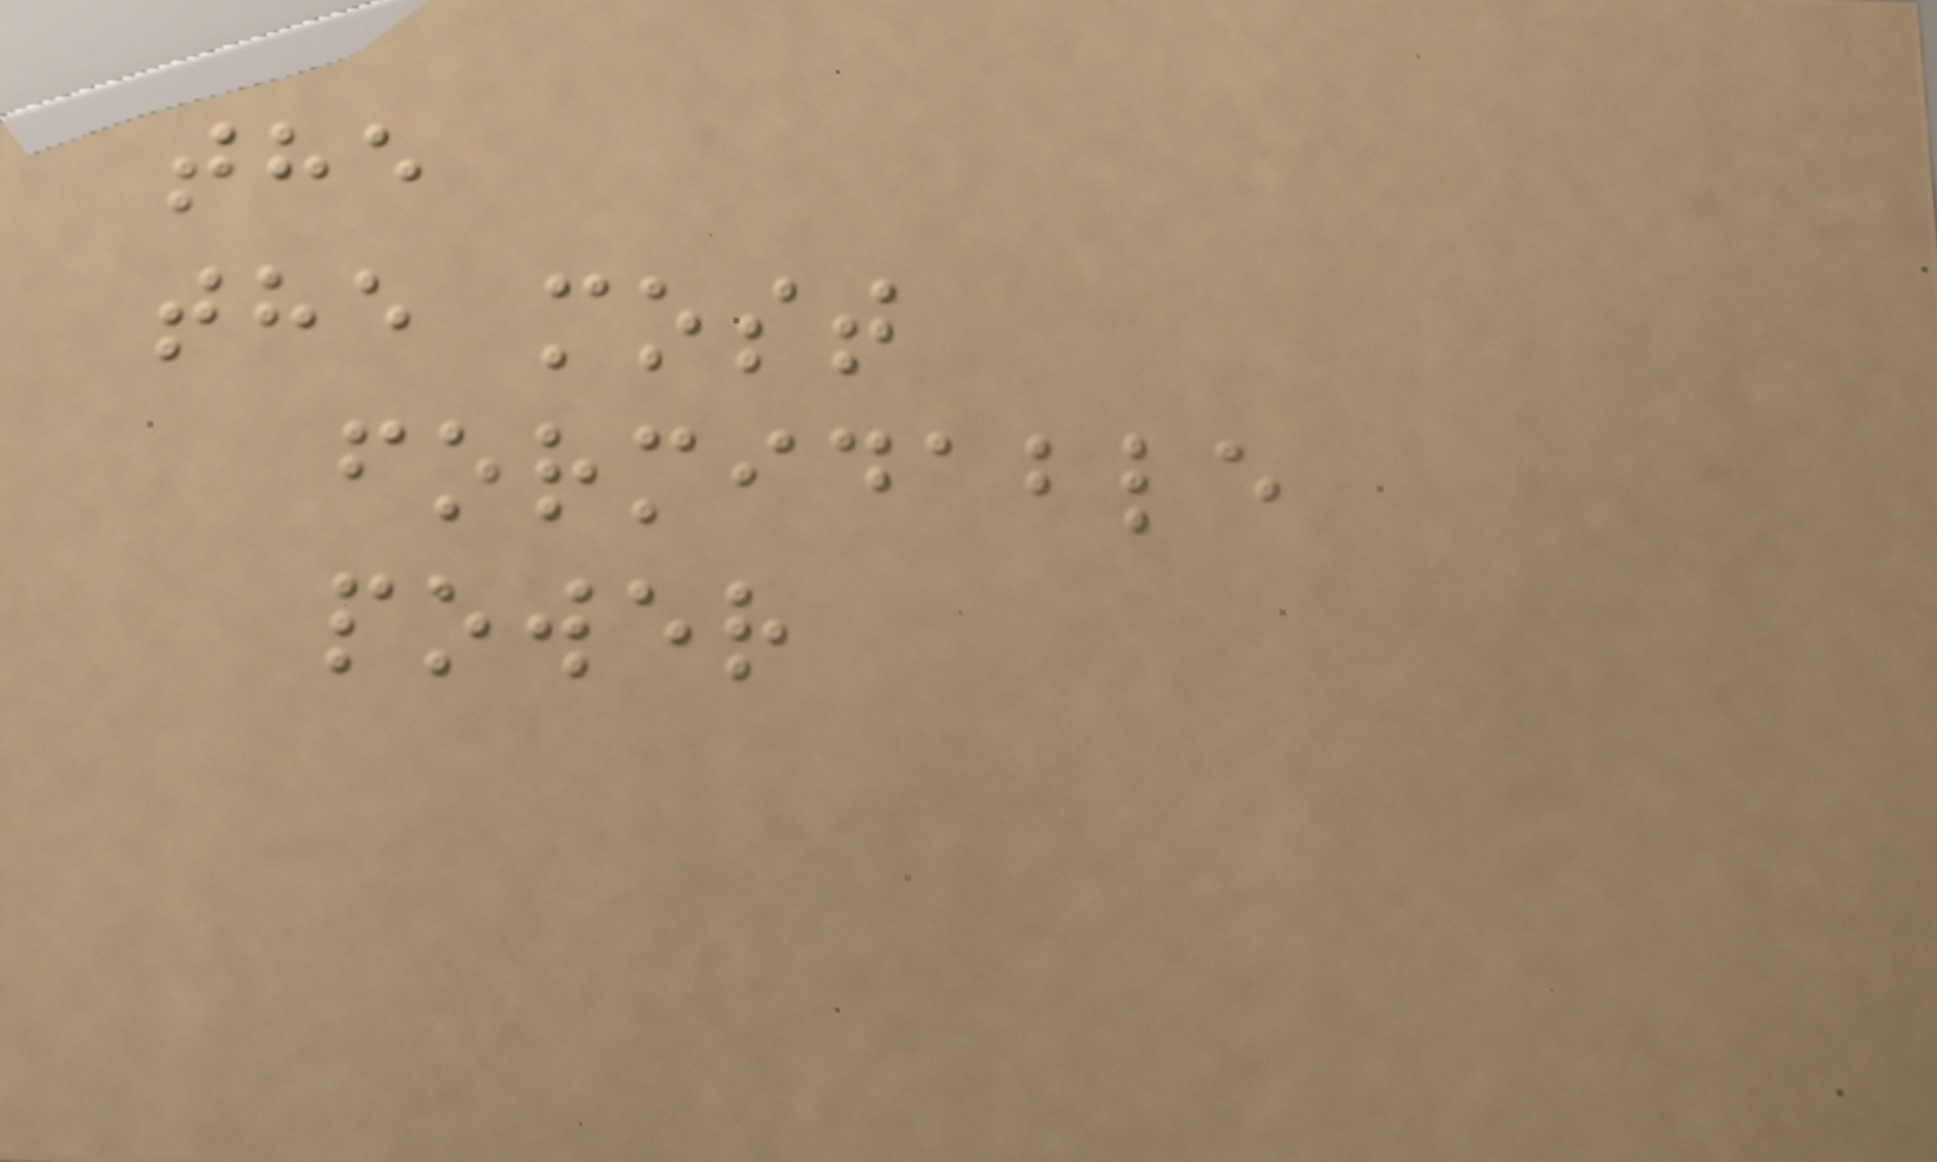the
the most
formidable
power
